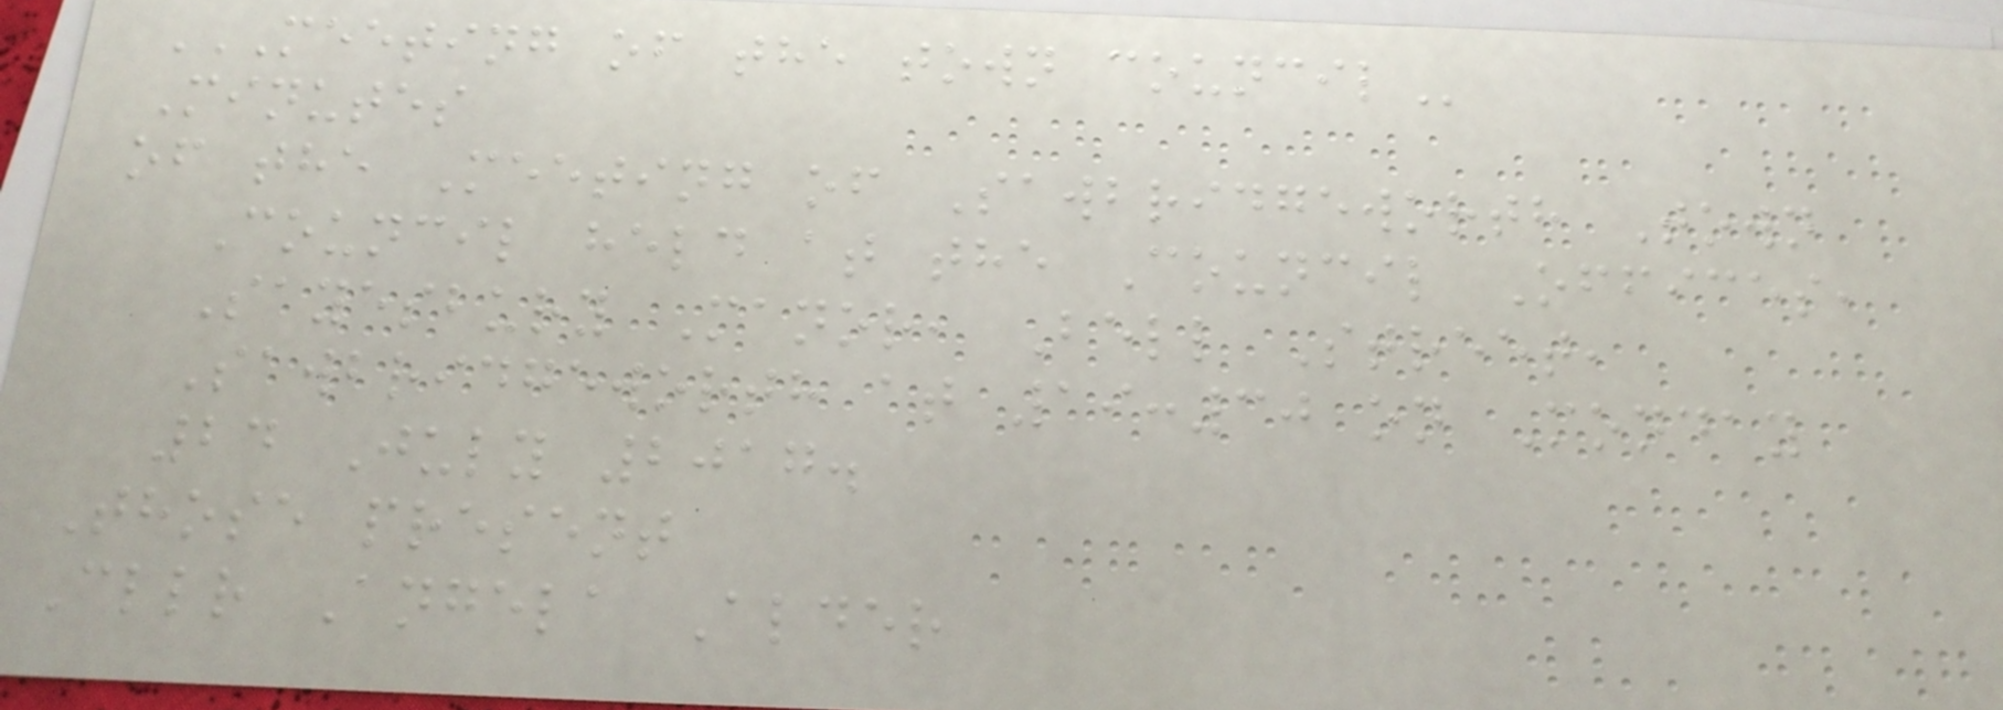MEETING OF THE TOWN COUNCIL
Minutes
of the Meeting of Sawbridgeworth Town
Council held at the Council Offices,
Sayesbury Manor, Bell Street,
Sawbridgeworth at 19:30 on Monday
24 July 2017.
Those present
Cllr Angela Alder
